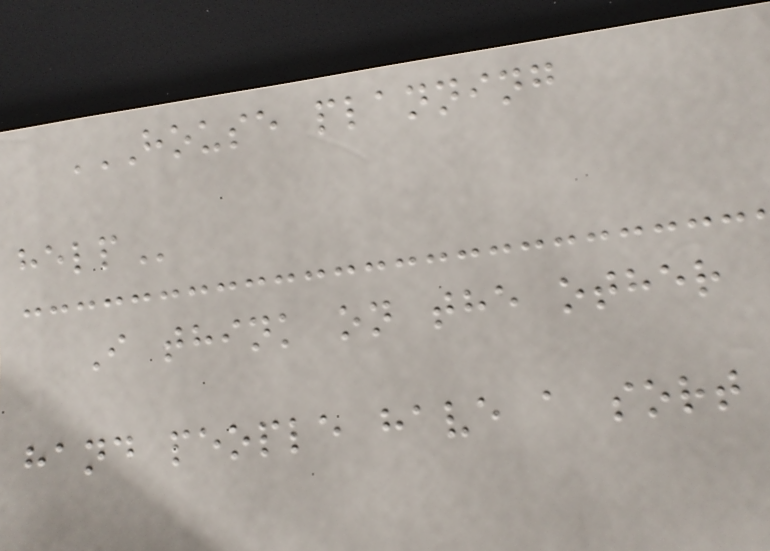HOUSE PLANNING
HELP
I think on the other
hand people have a sort
